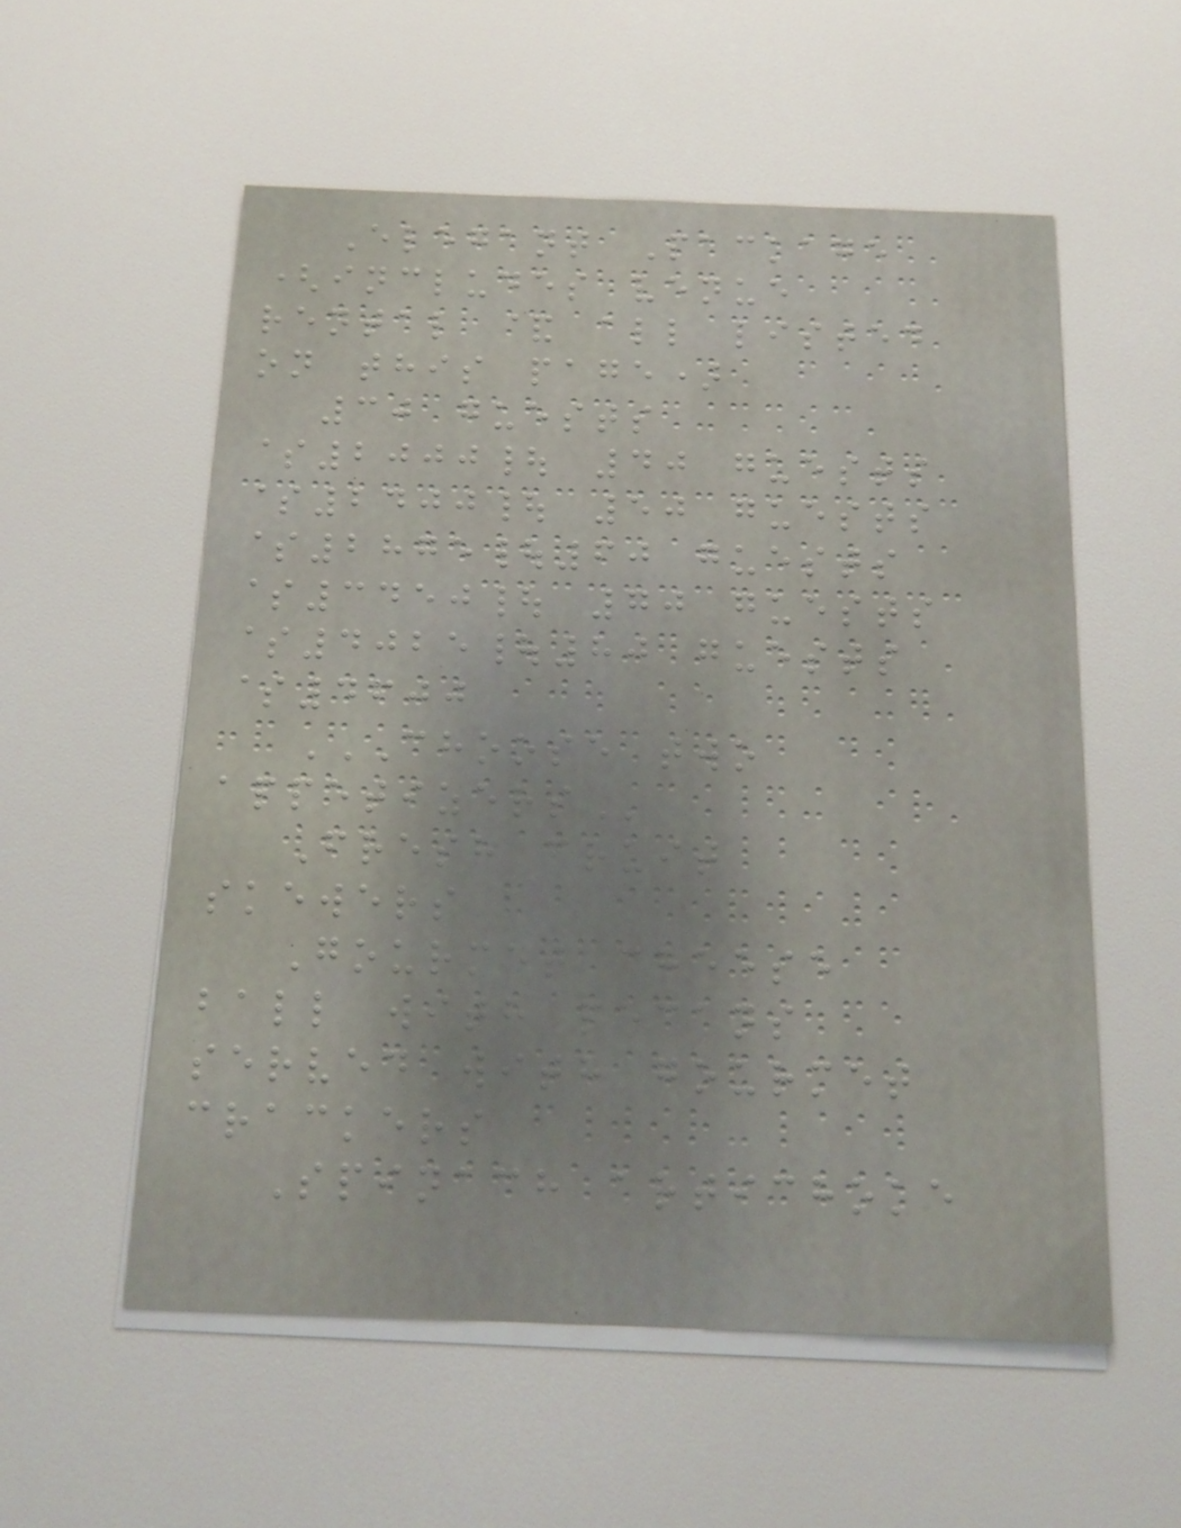Elegant Package
(includes venue
rental & all listed
on this page)
30 guests
$2000| 40 guests
$2400| 50 guests
$2875|60 guests
$3450| 70 guests
$4025|80 guests
$4600
CHOOSE TWO
APPETIZERS
Fresh fruit
skewers
Gourmet cheese
ball with pecans
served with gourmet
crackers
Spinach artichoke
